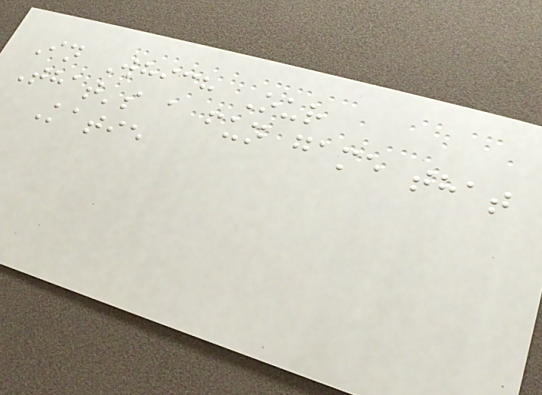In Which Our
That's a fun game that
Katie
